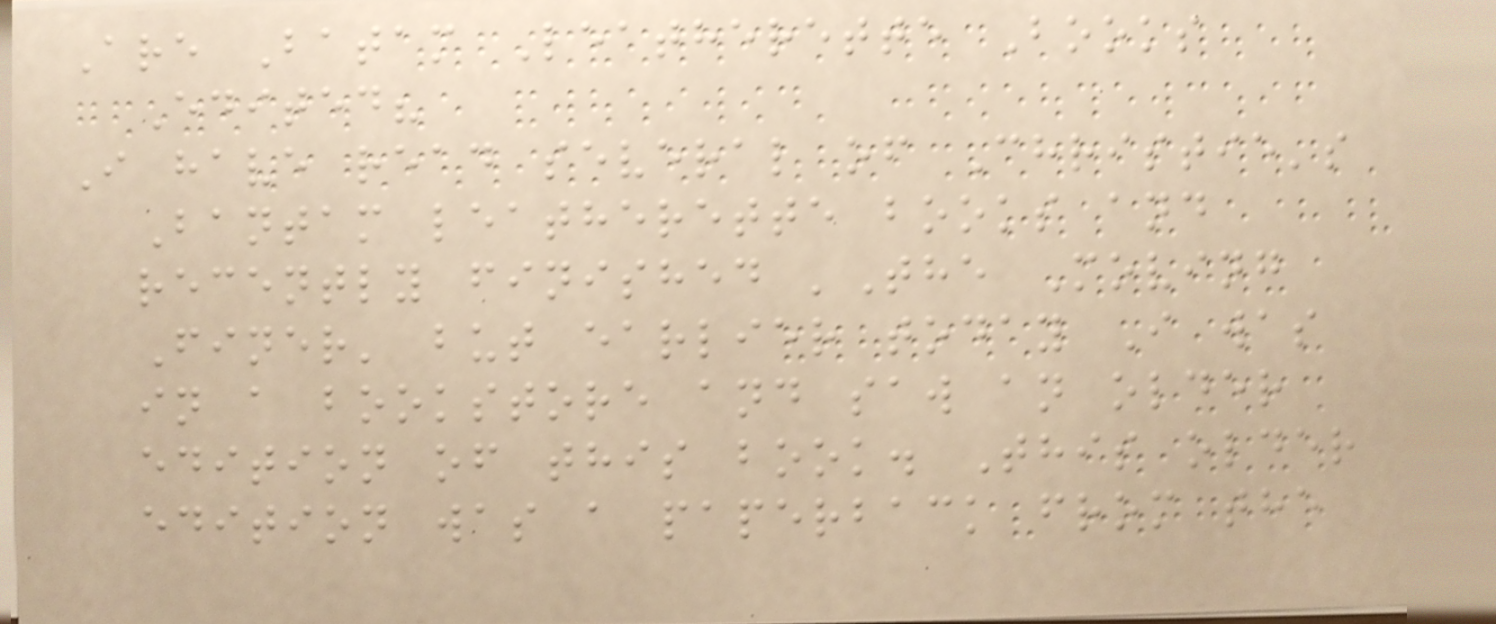Are Batam Leatherette Books
Edited?
I have read several of Christie's
Bantam leatherette books and
recently finished 'The Moving
Finer' but earlier today I was
in a bookstore and saw an older
edition of this book. This older
edition was a paperback from the
